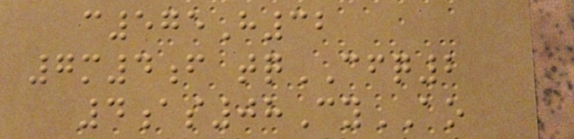c575H32
7m4f tqCFQ2
4as08CyAO
